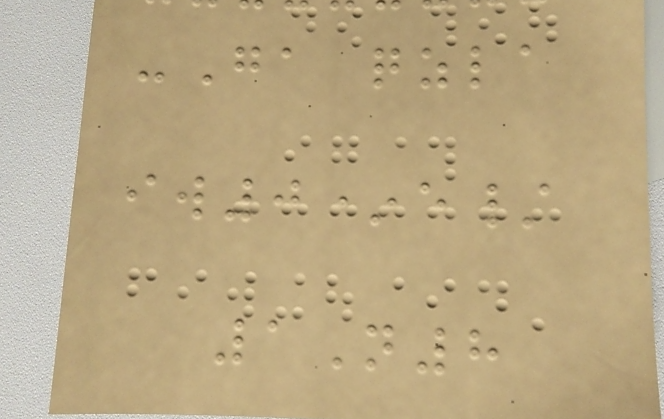-Ga qzla
iw0*e/
1N8
